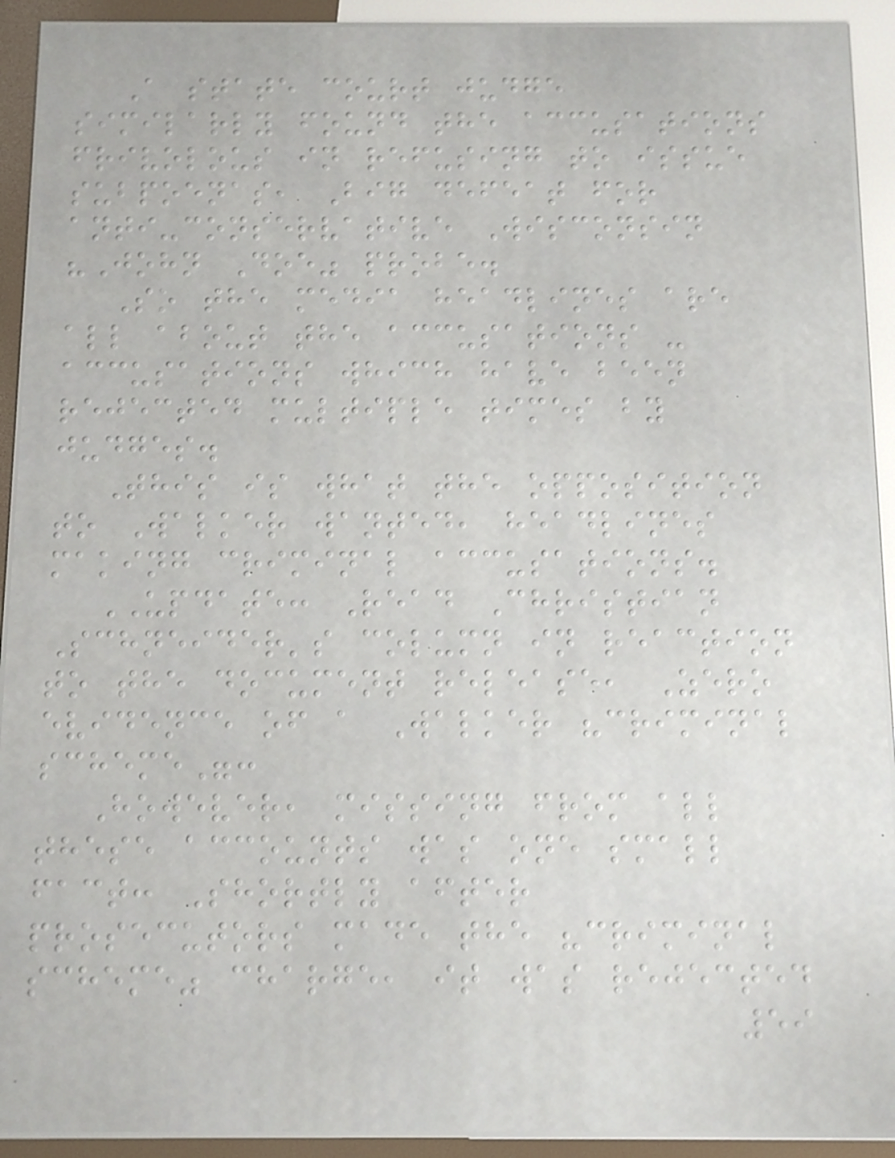A state court judge
similarly found the accusations
frivolous in refusing to issue
subpoenas, Big defeat for
anti-conservative Wisconsin
"John Doe" probe.
So the media headlines are
all about the accusations -
accusations which have been
rejected multiple times by
judges.
This is what the opposition
to Walker wanted, headlines
making criminal accusations.
UPDATE: Read Christian
Schneider's column in reaction
to the document release, Zero
evidence of a Walker "criminal
scheme":
However, missing from all
these accounts was one small
fact: Shortly after
prosecutors made the "criminal
scheme" charge, it was rejected
59
